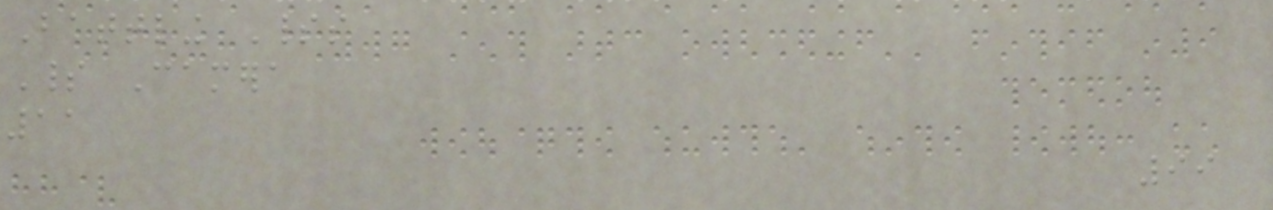Battling Spirits
Spirit Camera
11
99
